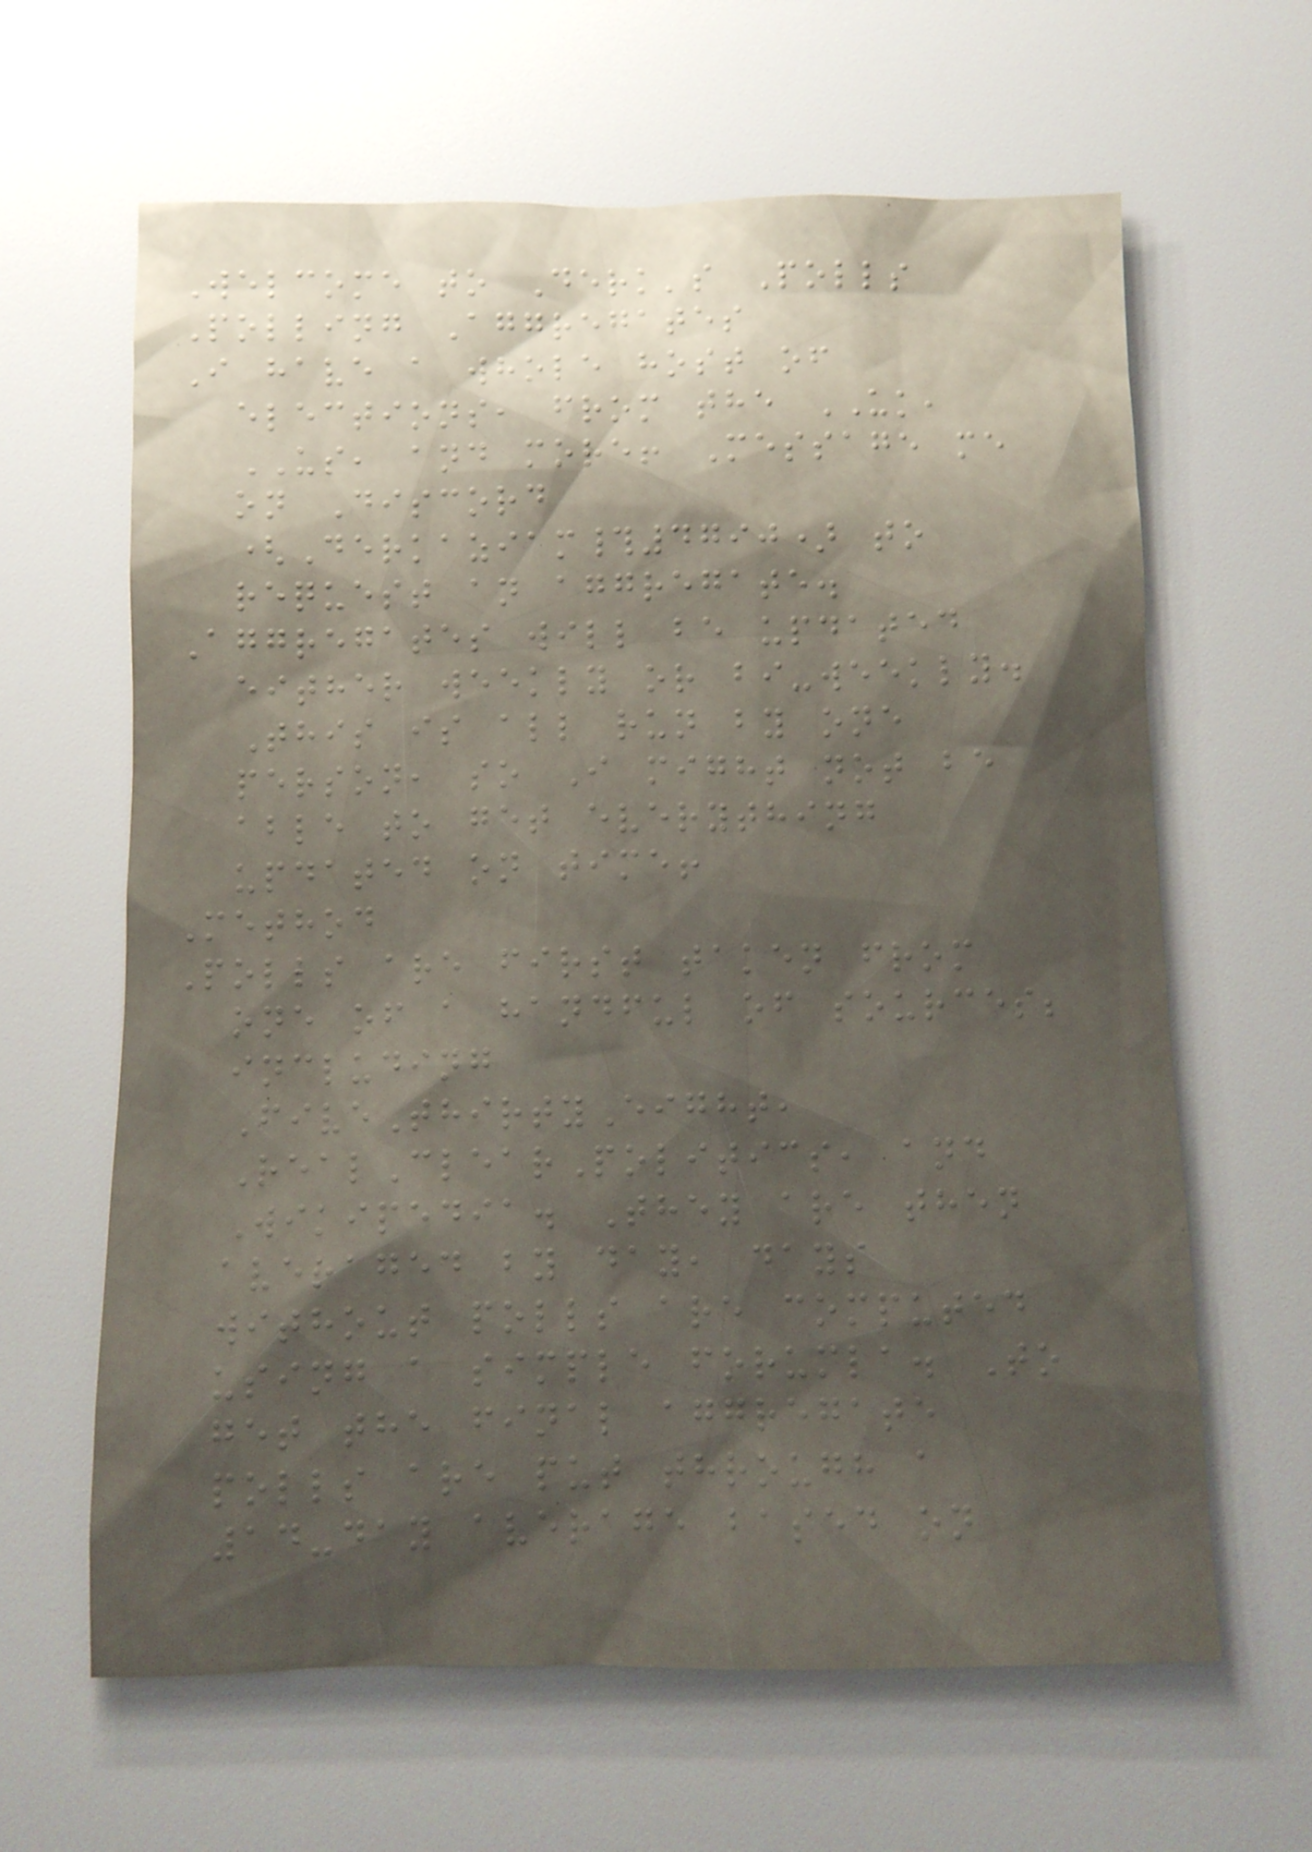Welcome to Derk's Polls
Polling Aggregates
I have a whole host of
elections, from the UK,
US, and more! Message me
on Discord
(Derkaziam#4790) to
request an aggregate.
Aggregates will be updated
either weekly or bi-weekly.
This is all run by one
person, so I might not be
able to get everything
updated on time!
Method
Polls are first taken from
one of a handful of sources;
including
FiveThirtyEight,
RealClearPolitics, and
Wikipedia. They are then
averaged by day, days
without polls are computed
using a simple forumla. To
get the final aggregate
polls are put through a
14-day average based on
